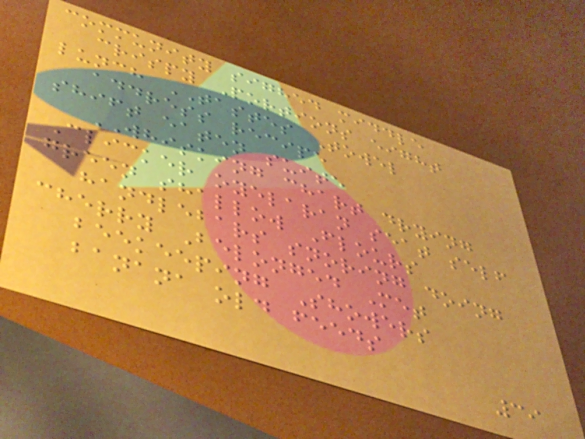community sighed middle
crispy Portions eight
lunch TASTES Towel
address recipe
shift eaten suite
WHISKING chart drying
Clicker oyelaran seat self
green shallow Flours
handlebars snoring doing
cherry Belonged Met
beekeeping Showers
banana old feeds
39
